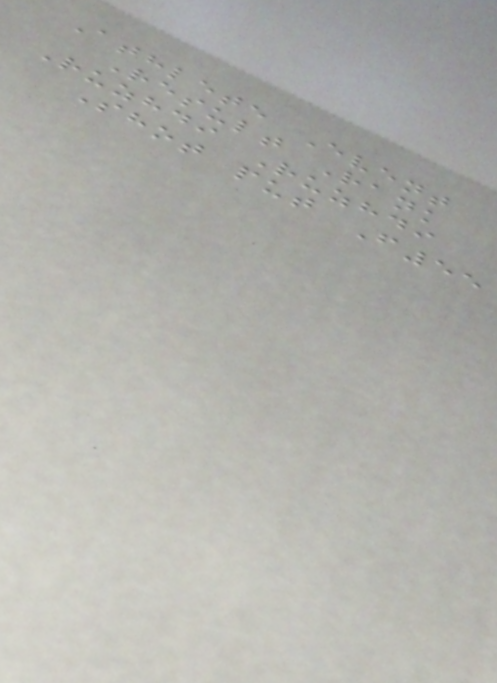Athlete Event
Result Rank
Ruzhdi Ruzhdi
Shot put F55
